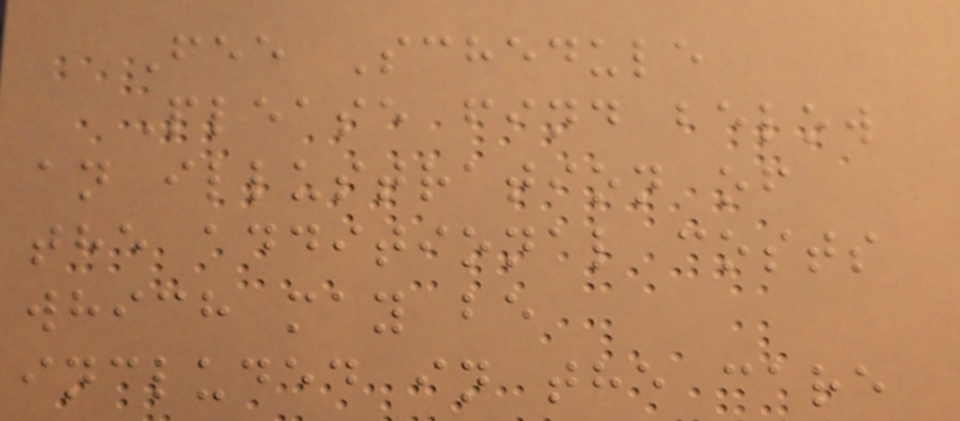Fee Schedule
Please find below
an illustration of
the additional costs
which may be
included in the care
